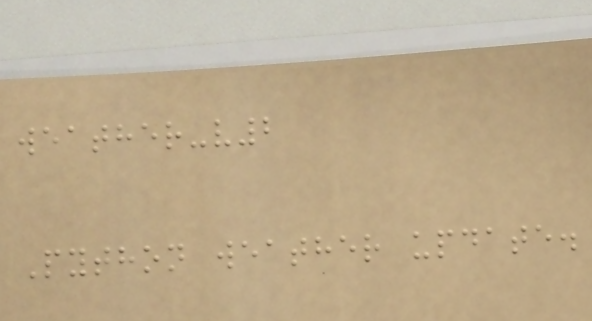weather-v2
Python weather update.
